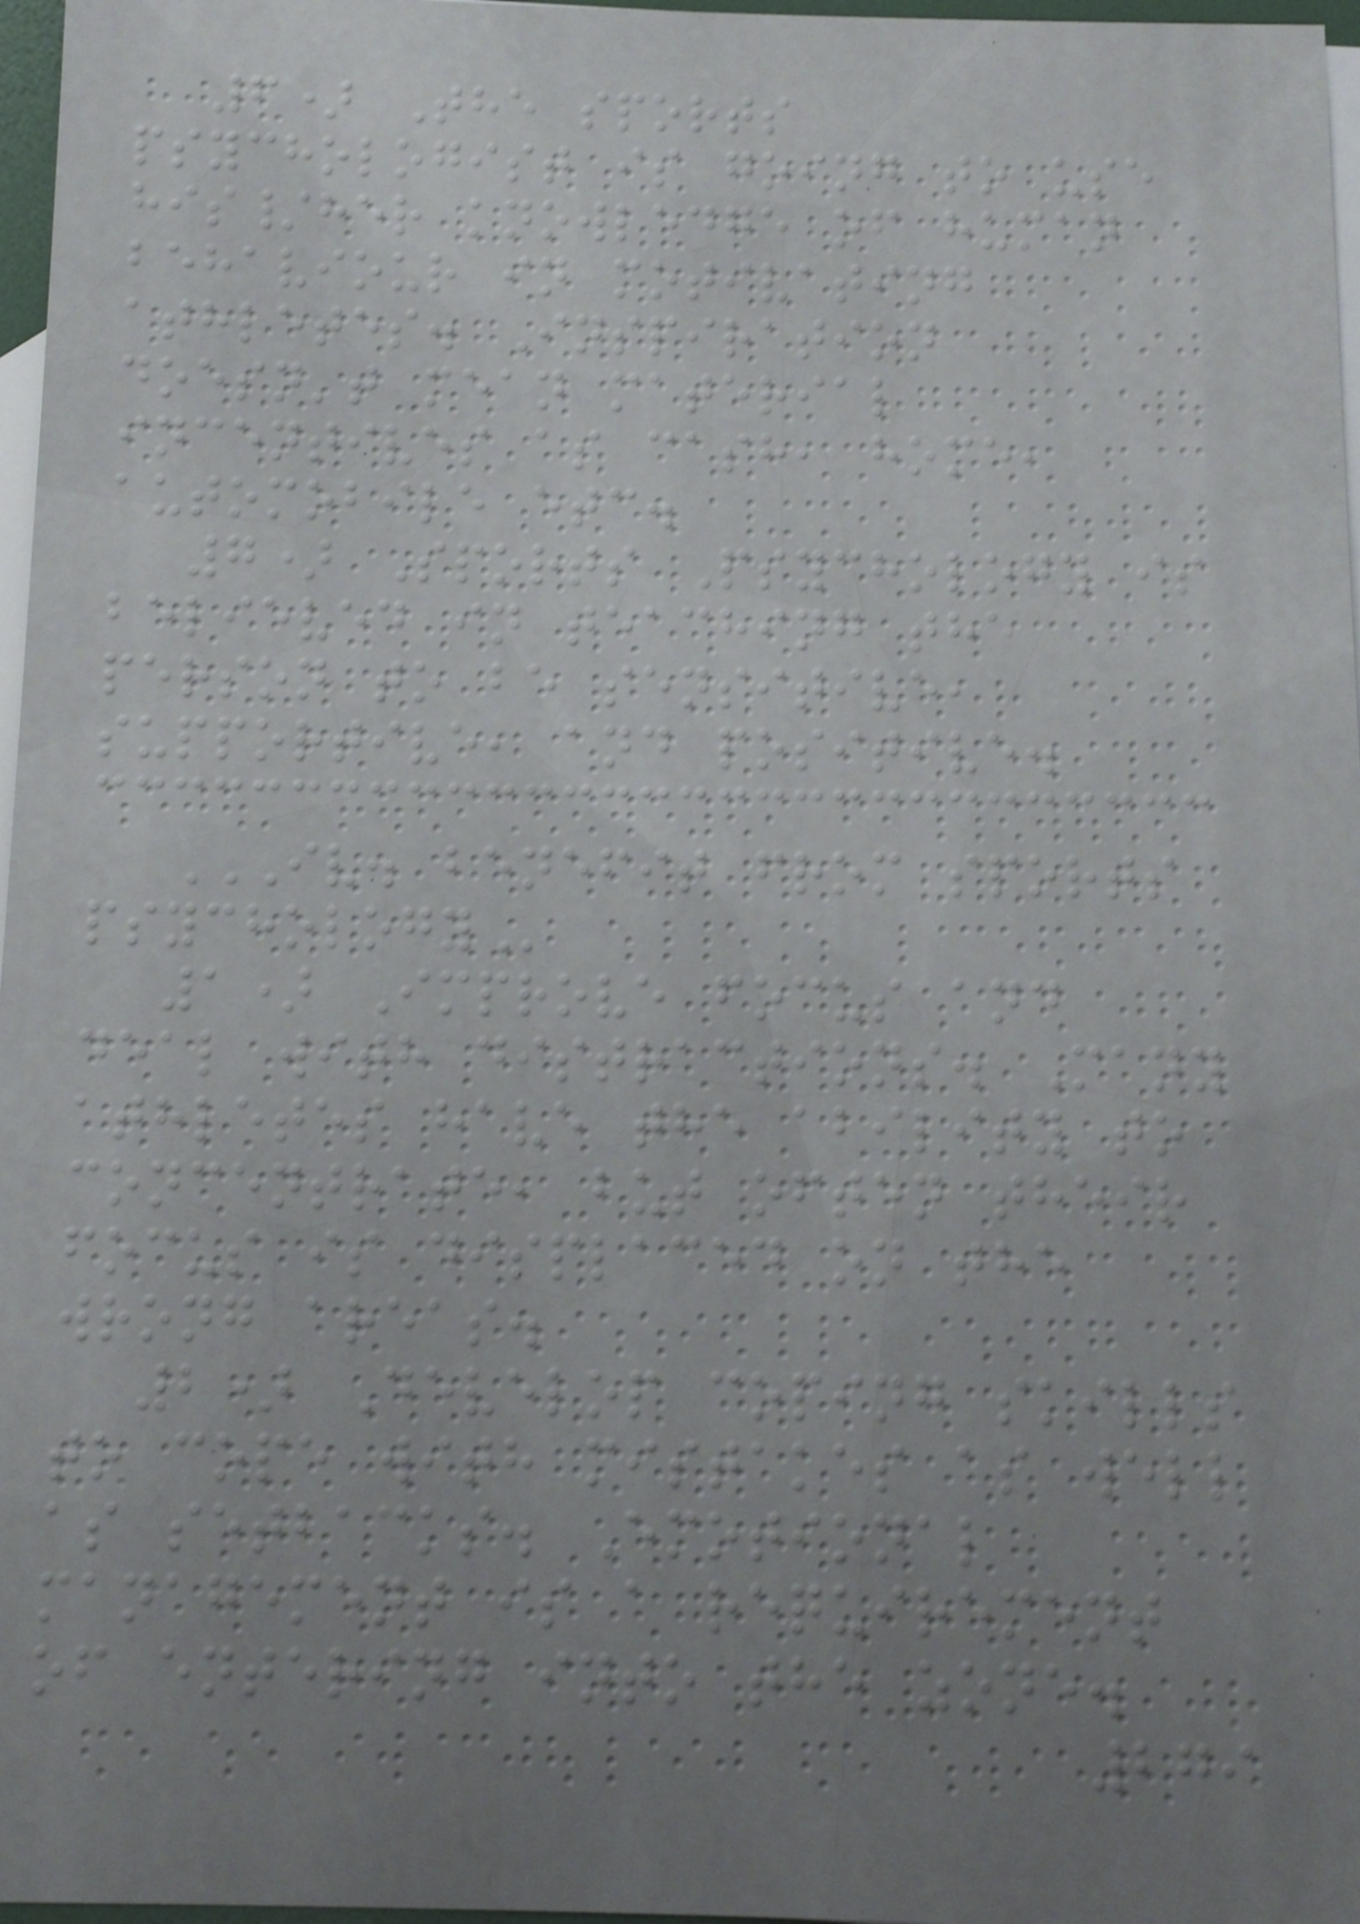6) The sports
psychologist is going to use
his/her knowledge of human
behaviour in motivating
athletes. Inspiration
doesn't mean material
incentives as cash, home,
automobile etc.
7) Sports Psychology is
believed in teaching the
person to be sensitive,
supportive, and positive.
IV. BENEFIT FROM SPORTS
PSYCHOLOGY
1) Improve focus and
deal with distractions. Many
athletes have the ability to
concentrate, but often their
focus is displaced on the
wrong areas.
2) Develop coping skills
to cope with mistakes as well
as setbacks. Emotional
management is a requirement
of entering into the zone.
279
